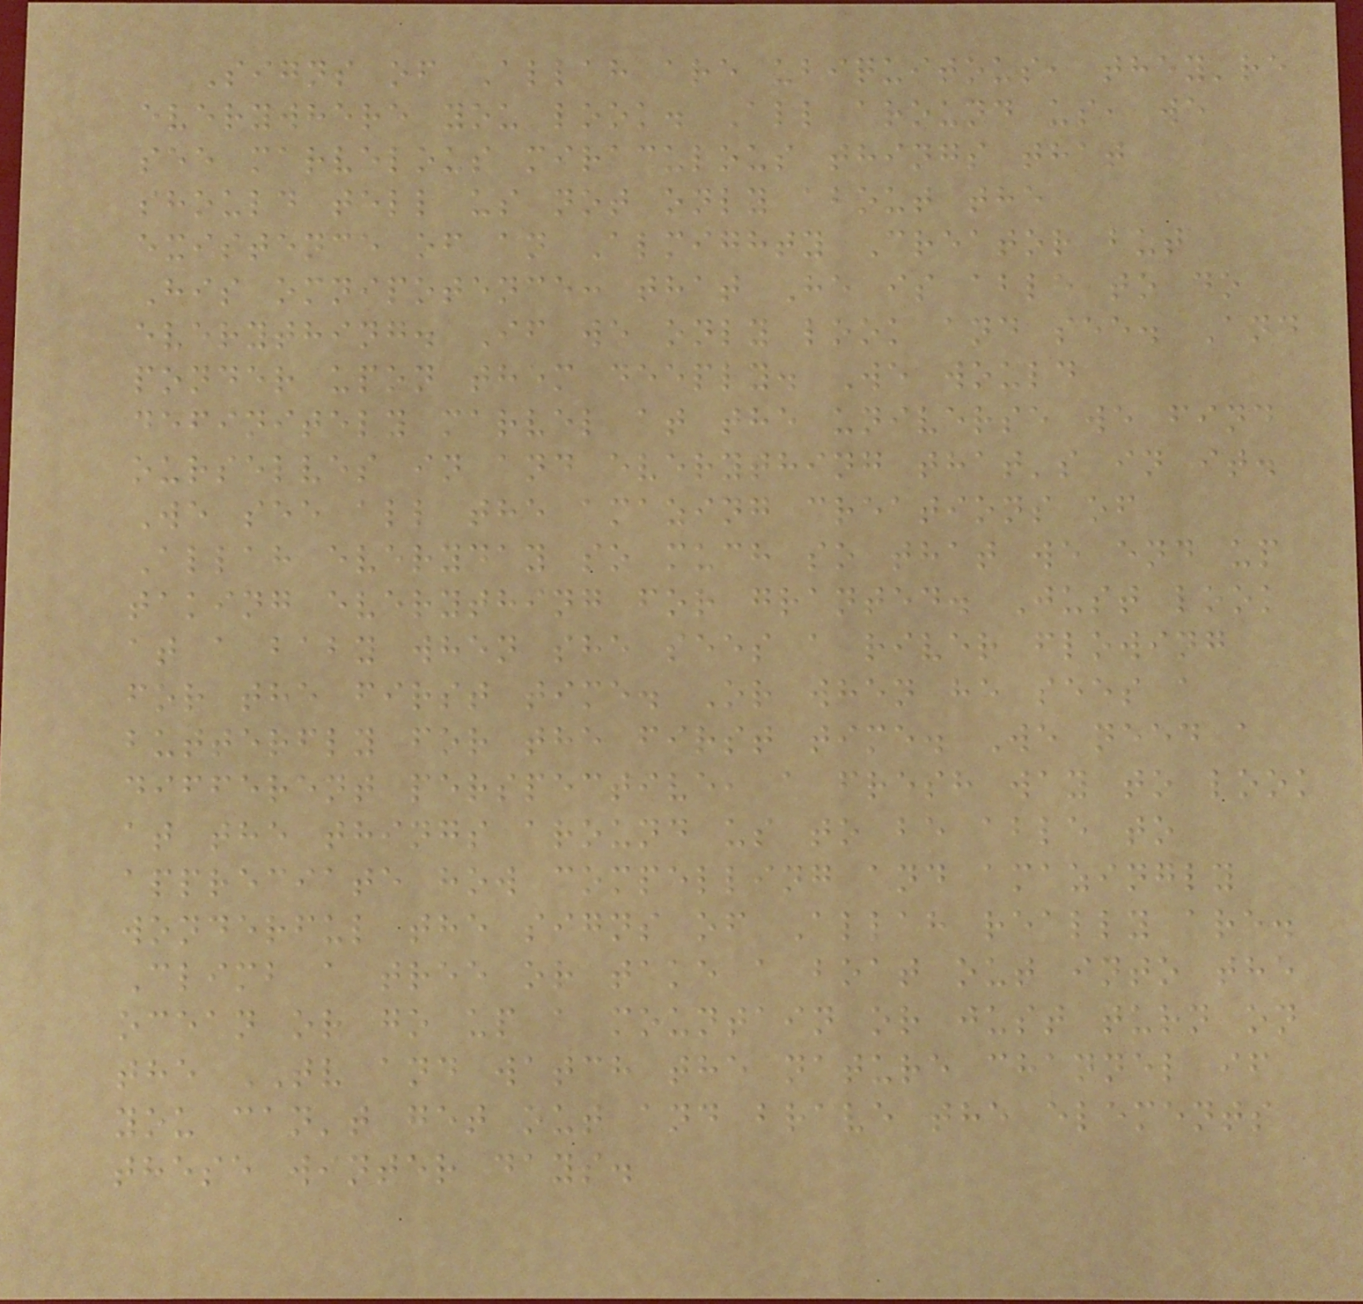Signs of Allah are ubiquitous, they're
everywhere you look. All around us, we
see marvelous miraculous things that
should tell us not only about the
existence of an Almighty Creator but
His omnipotence: that He is able to do
everything. If we only look and see. And
ponder upon them deeply. We would
definitely marvel at the universe we find
ourselves in and everything that's in it.
We see all the amazing creations of
Allah everyday so much so that we end up
taking everything for granted. Just look
at a baby when she sees a river flowing
for the first time. Or when he sees a
butterfly for the first time. We need a
different perspective, a fresh way to look
at the things around us to be able to
appreciate how compelling and amazingly
wonderful the signs of Allah really are.
Climb a tree or take a boat out into the
ocean or go up a mountain or just turn on
the TV and watch the nature channel if
you can't get out and brave the elements
these winter days.
